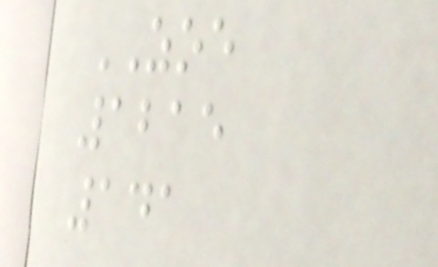ZOE
1215
141
